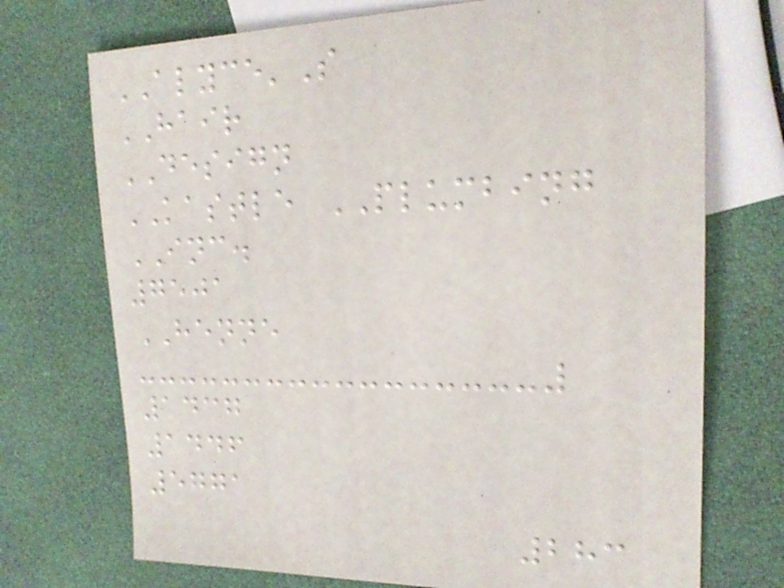ALYCE'S
HAIR
DESIGN
KASTLE PLUMBING
INC.
7501
HENNE
1437
1446
5771
283
